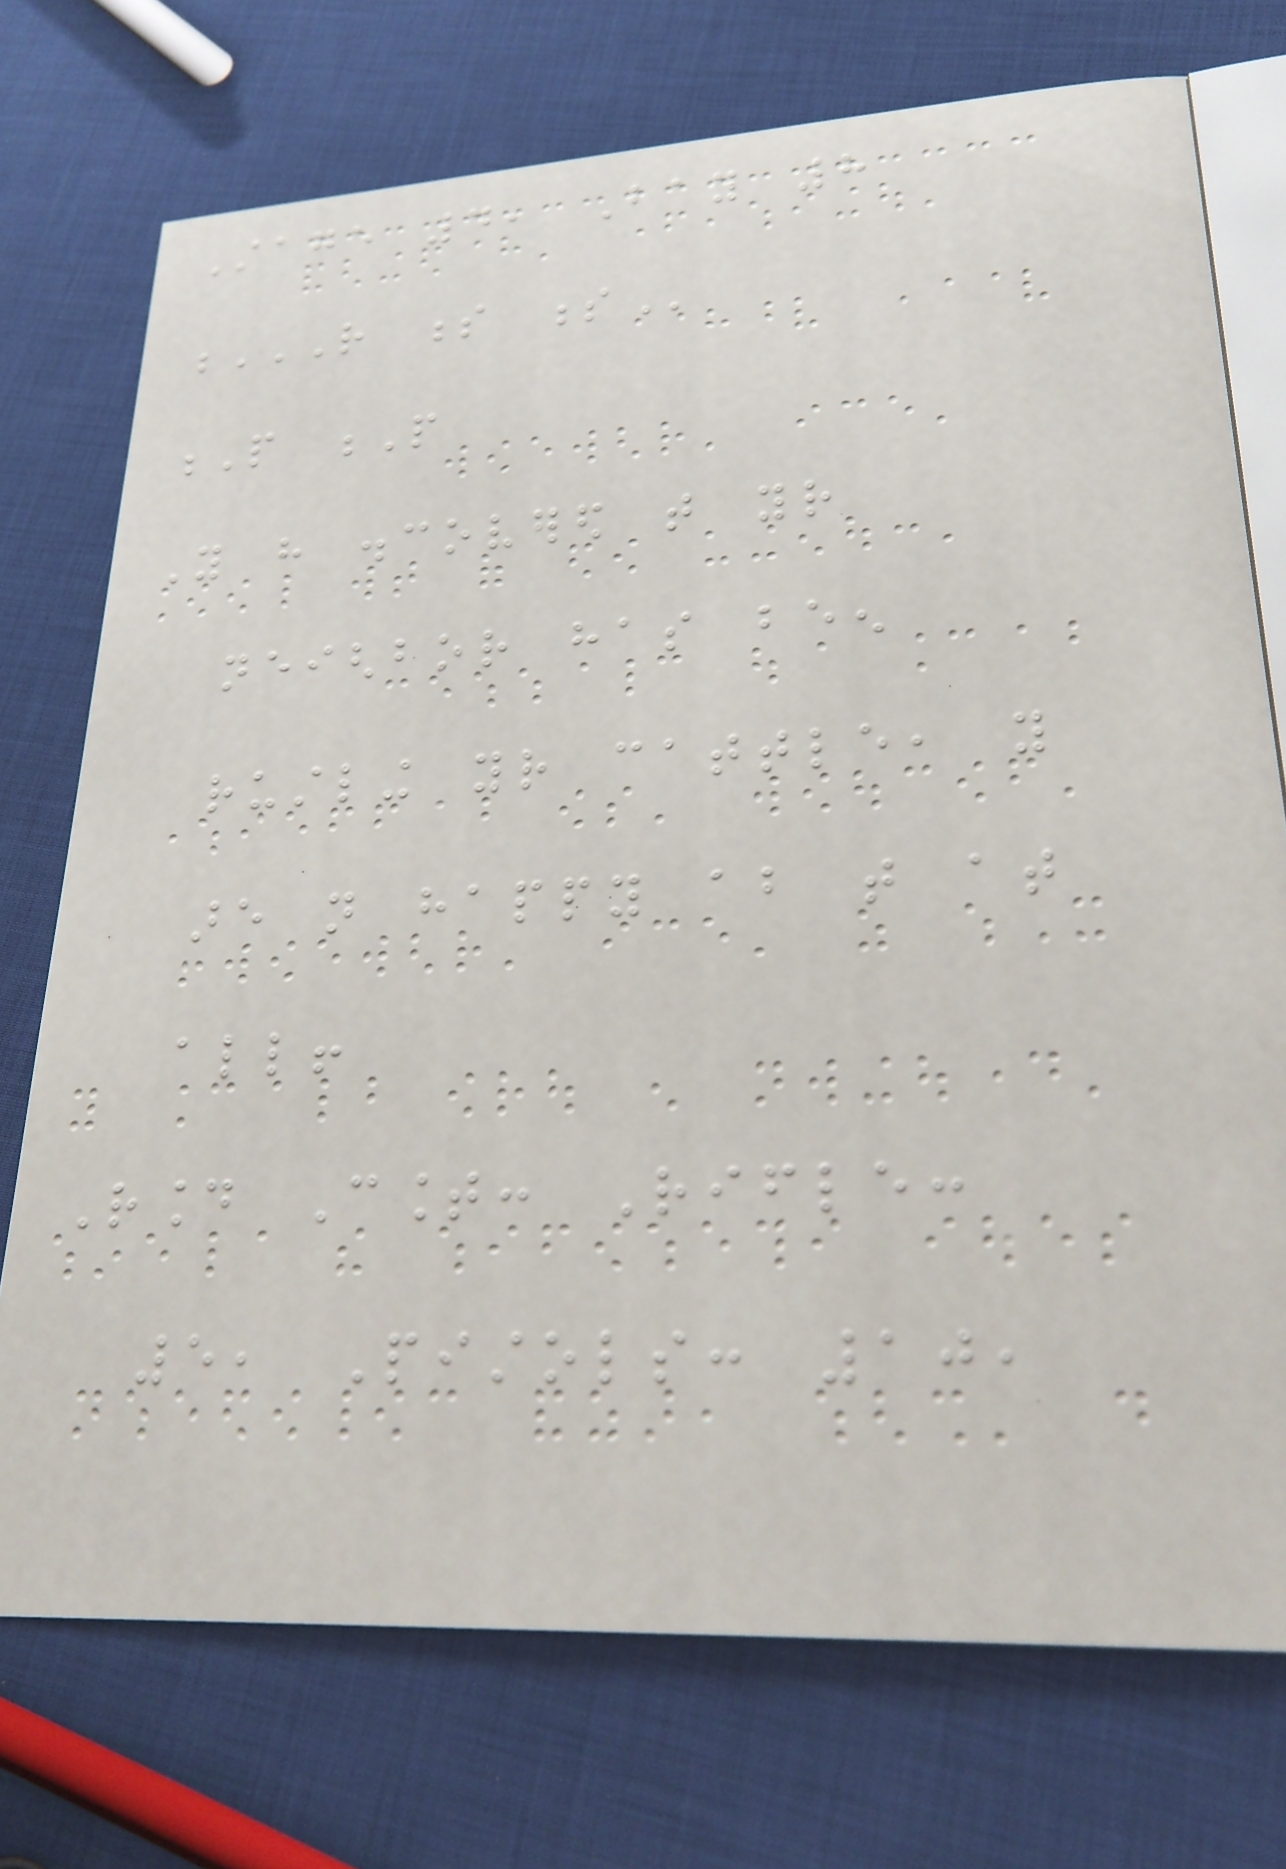Stage 4, Bay 8
R S S
P P
You have discovered that your
neighbor has been
rustling your cattle, you
are not happy about that at
all!
Round Count: Rifle:
5, Pistols: 10,
